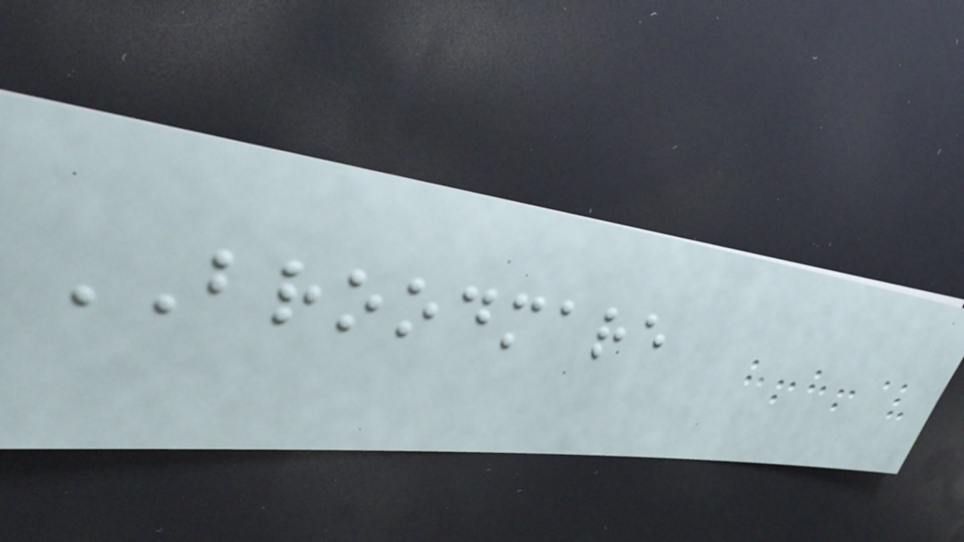BROODMARE
